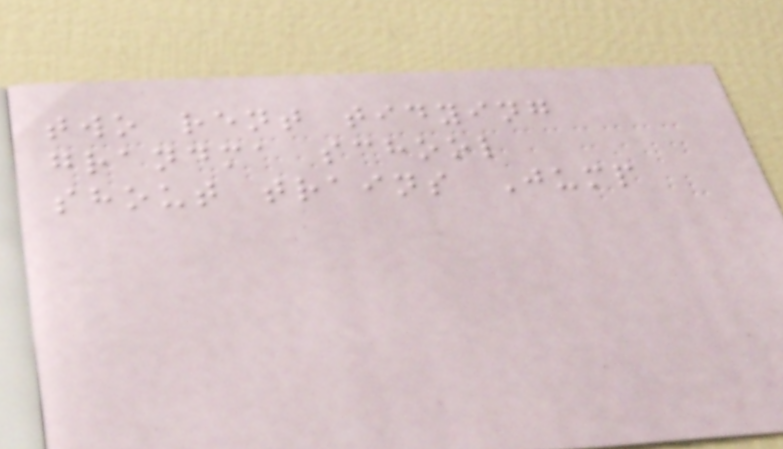two rent tidying
grandma school
shout trains Jump
